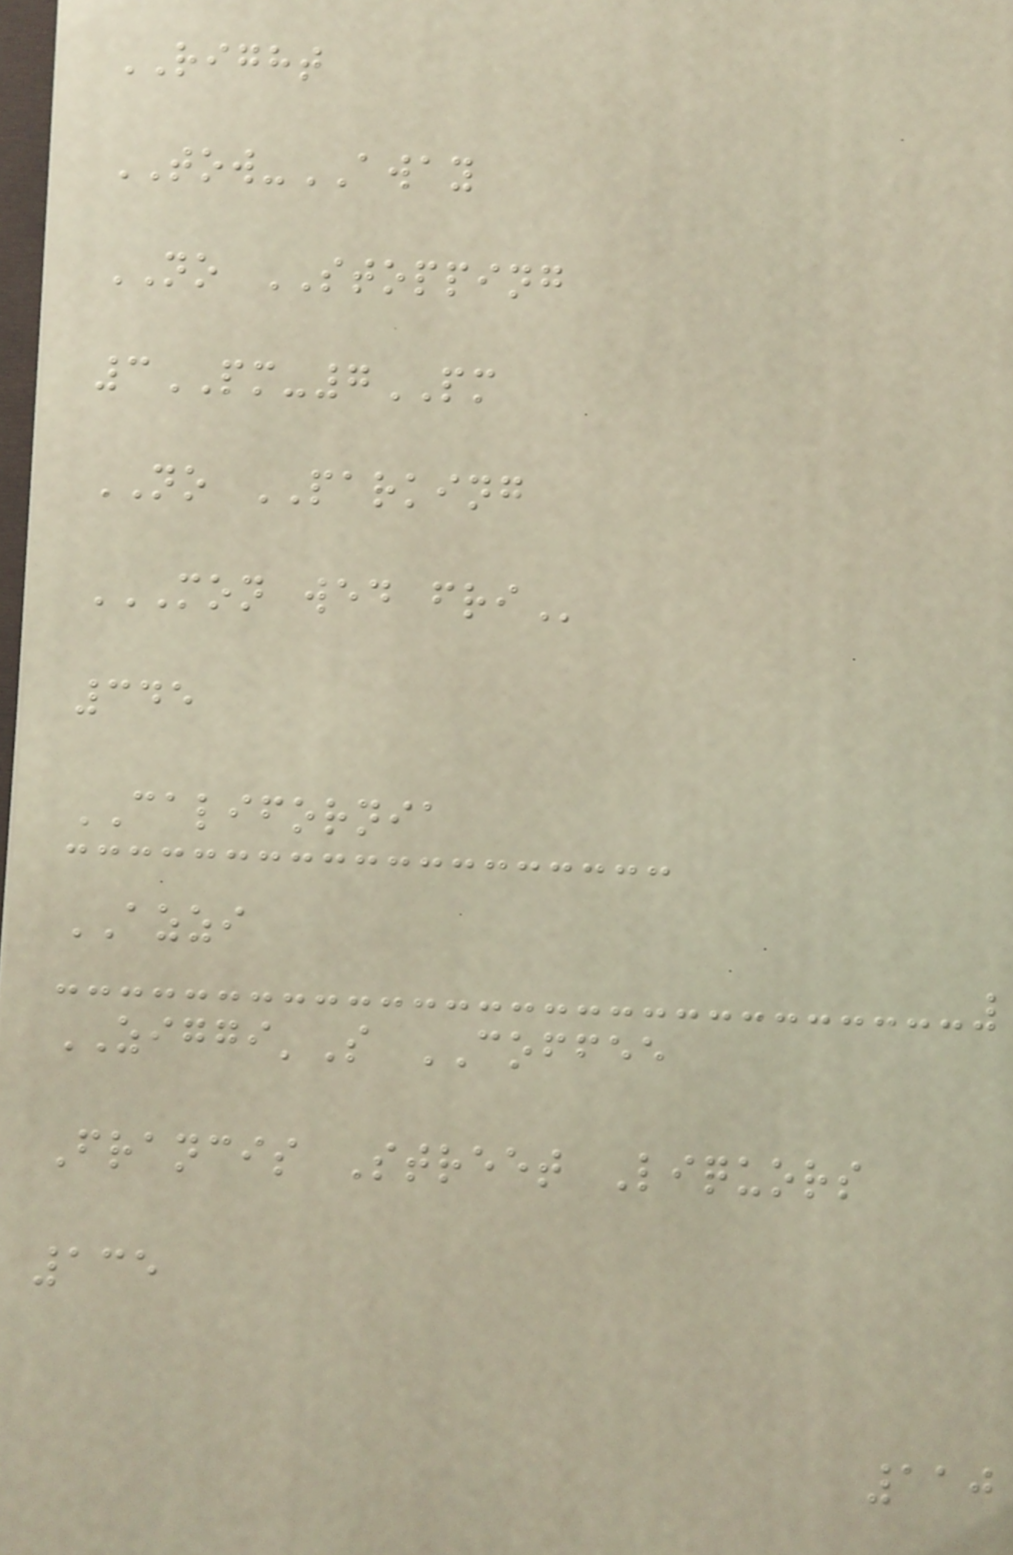RIGHT
TOW-AWAY
NO STOPPING
3PM-7PM
NO PARKING
MON WED FRI
345
CALIFORNIA
AZZI
ZIGGI'S COFFEE
Francis Street Liquors
135
110
